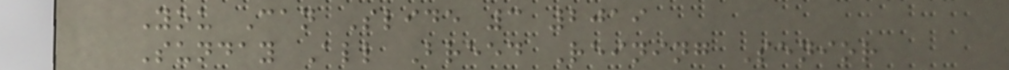You Can Slide 3 2019
Sunday All Breed Reining Senior
